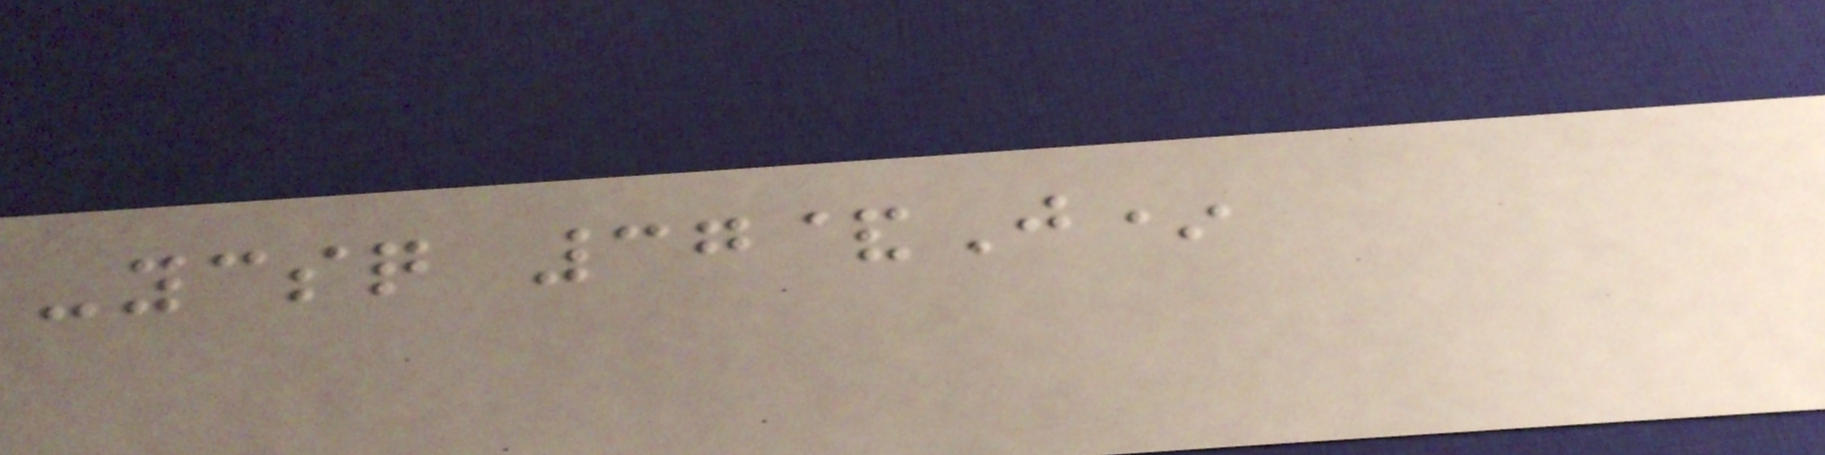-ycsq 37&J*
